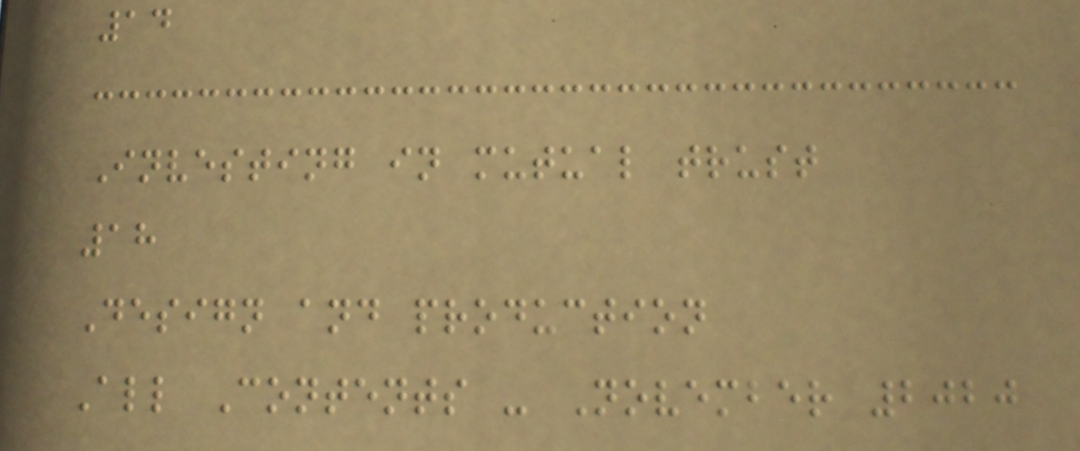14
Investing in mutual trust
18
Design and production
All Contents - November 2020
